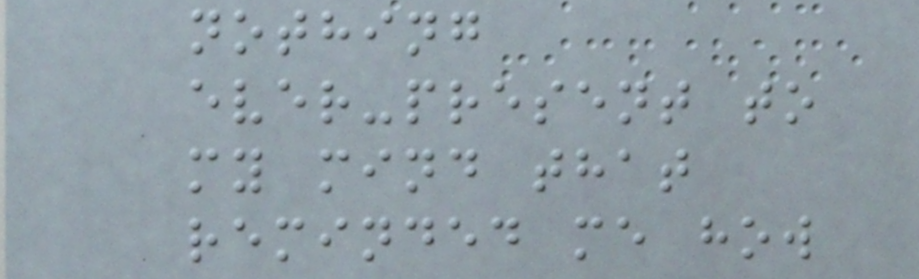nothing
ever-present to
my mind that
reminded me how
